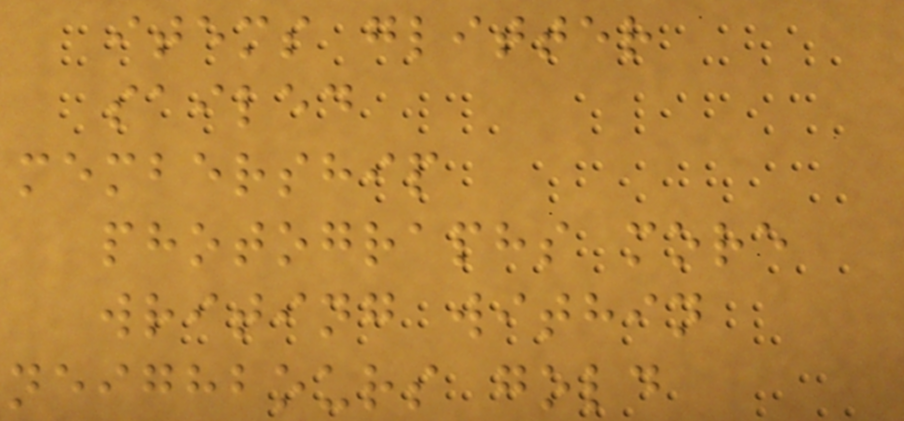items glitter
sailed
membership
photographs more
writing within
neighbours gold
